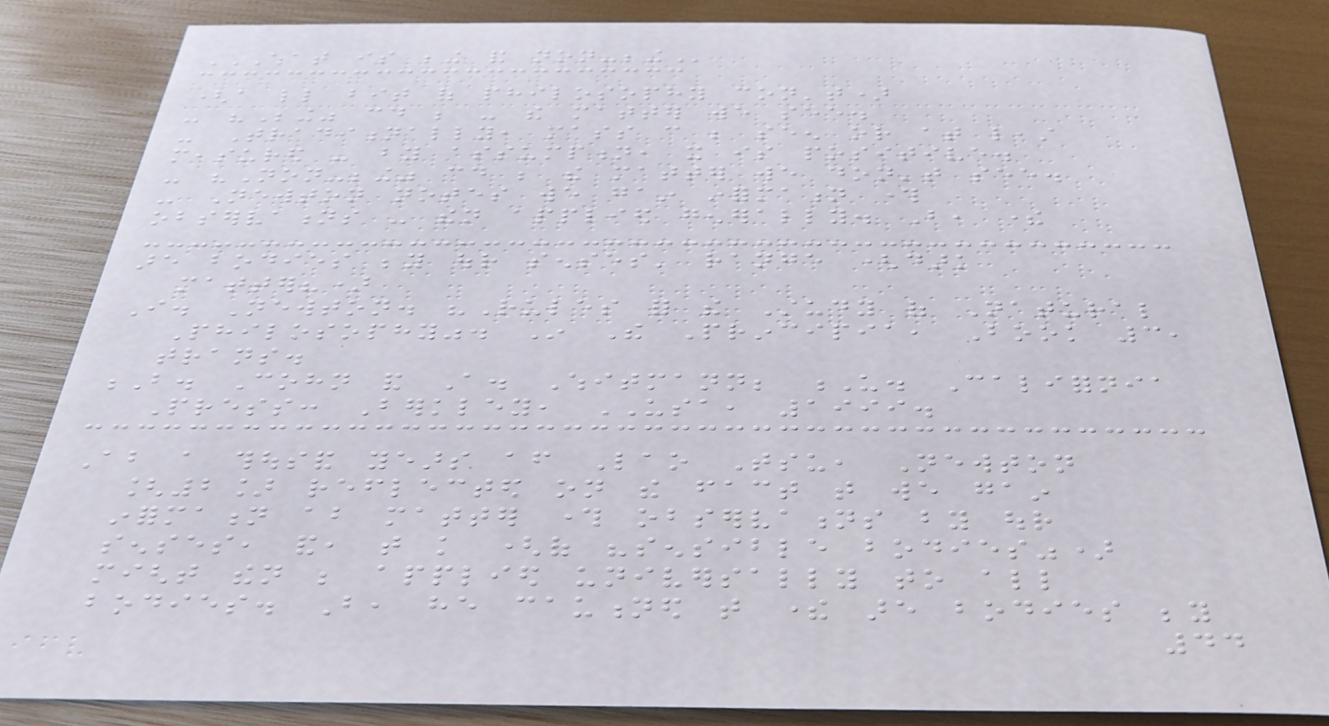WHAT IS BEING AND NON-BEING
(a little bit of philosophy con't)
- "Being" could be - the matter we see.
- Traditionally, mass can be seen or at least
measured - by assumption, it is positive.
- "Non-being" could be the matter we don't see.
- Newton notes we gain information through
observations - then applied generally. But, there
are bodies beyond our senses' range (dark
matter?)
I. Newton. "Rules for the Study of Natural
Philosophy". In The Principia, Book 3,
trans.
B. Cohn and A. Whitmann; U. California
Press: Berkley, USA, 1999.
About a thousand years after Lao Tsu, Newton
[2] reflected on the fact that we gain
information about matter through observations by our
senses, and, that knowledge (of "sensible bodies")
might then be applied universally to all
bodies. But, he cautioned that there are bodies beyond
44
